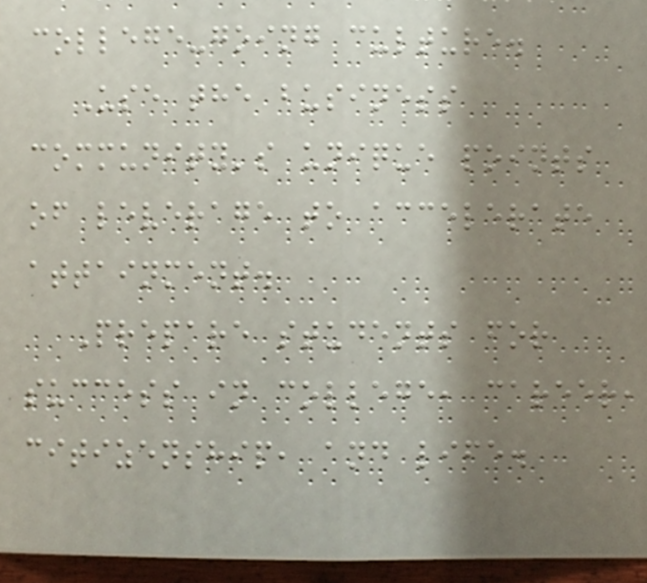college-going culture.
Use the business
community's unique points
of leverage to accelerate
attainment.
Prepare students for
success in college, career,
citizenship, and life.
